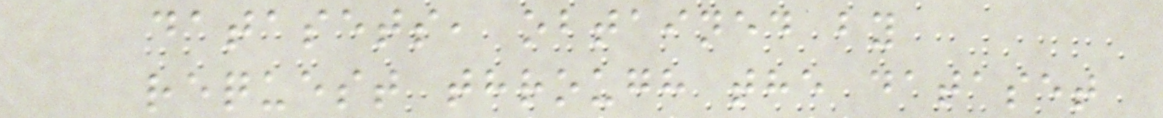datasets, obtained by
request through the dataset
